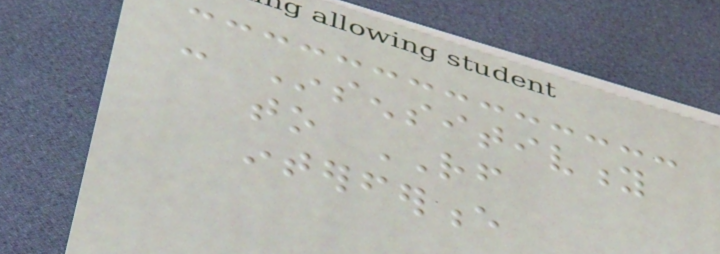- Insensitivity
to RF
interference
